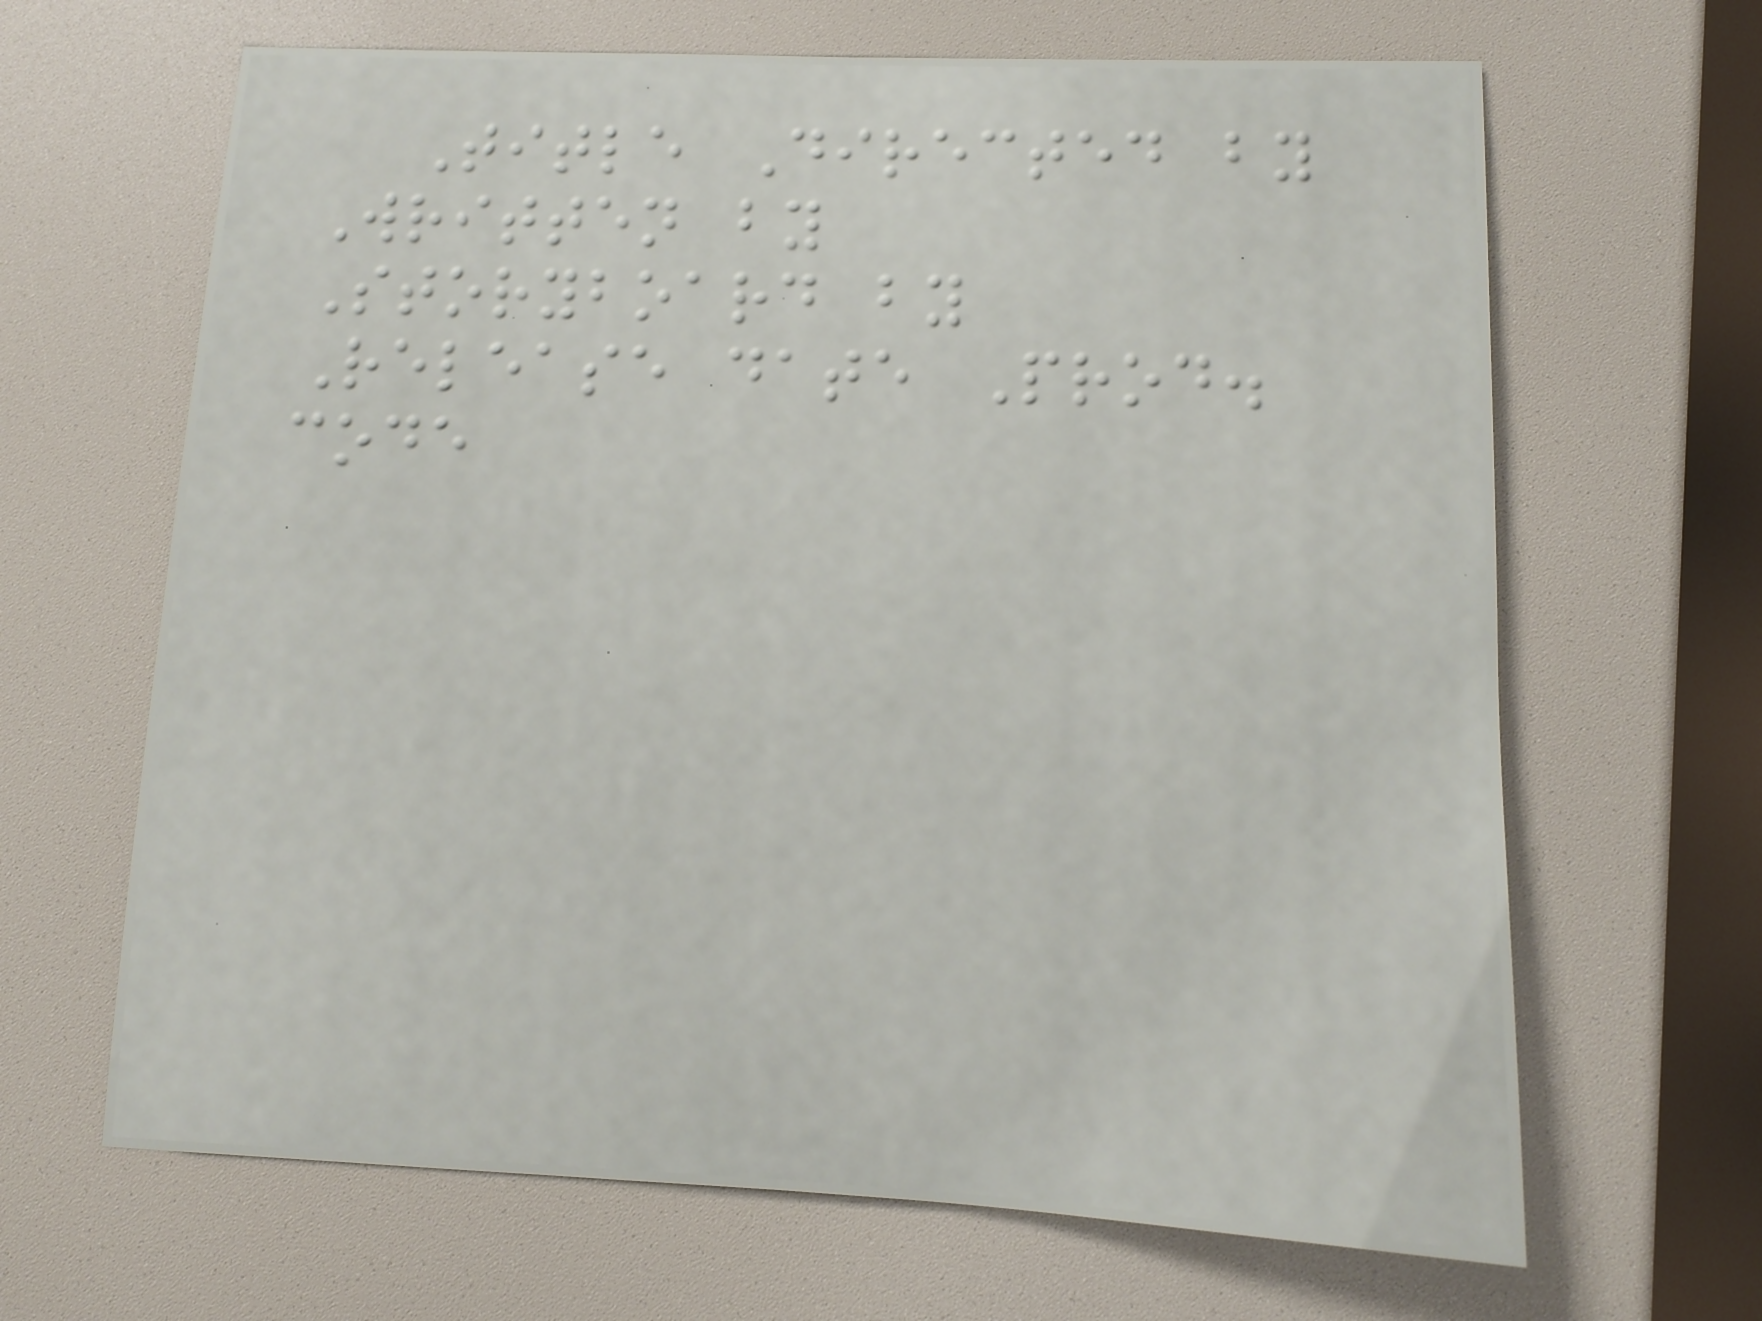Title Directed by
Written by
Storyboard by
Release date Prod.
code
